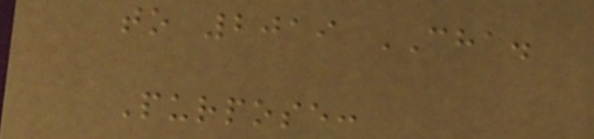to 2019 CHA.
Purpose:
